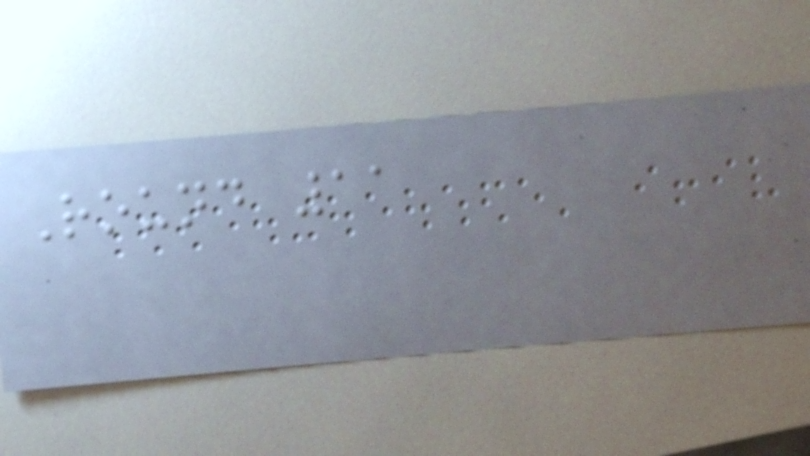Round 11
